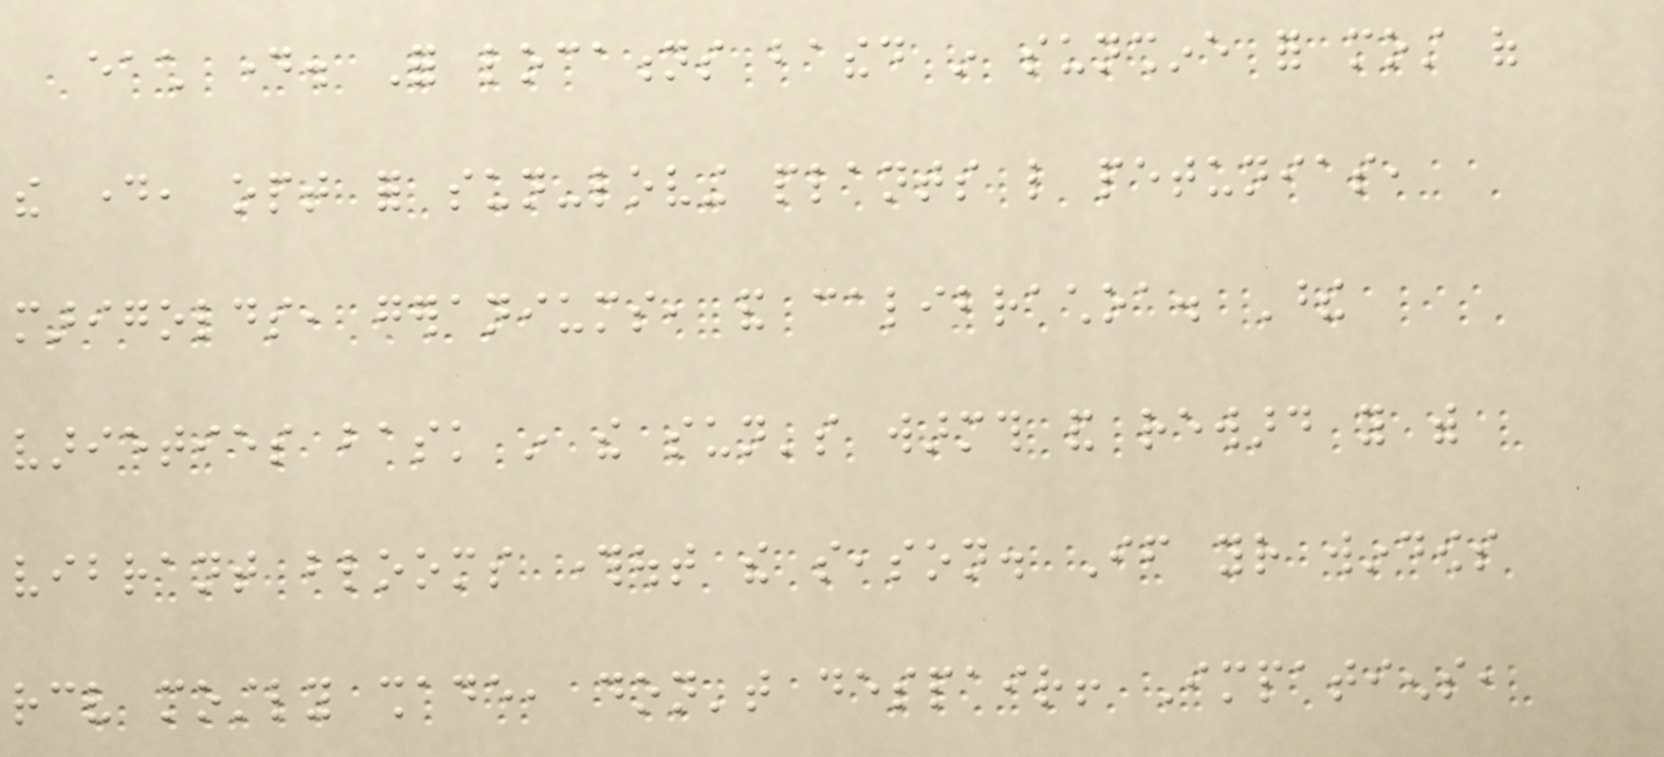each day. For locations bathed in sunshine for most of
the day, opt for sun-loving plants like petunias,
marigolds, geraniums, and calibrachoa. These
varieties bask in the sun's warmth and reward you with
vibrant blooms throughout the season. If your windows
receive mostly shade, don't despair! Impatiens,
